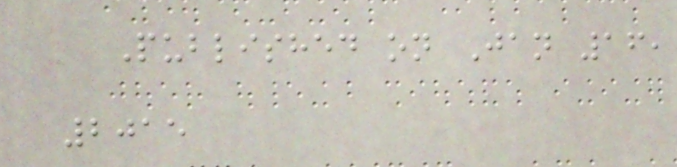Published on Jan 16,
2015
